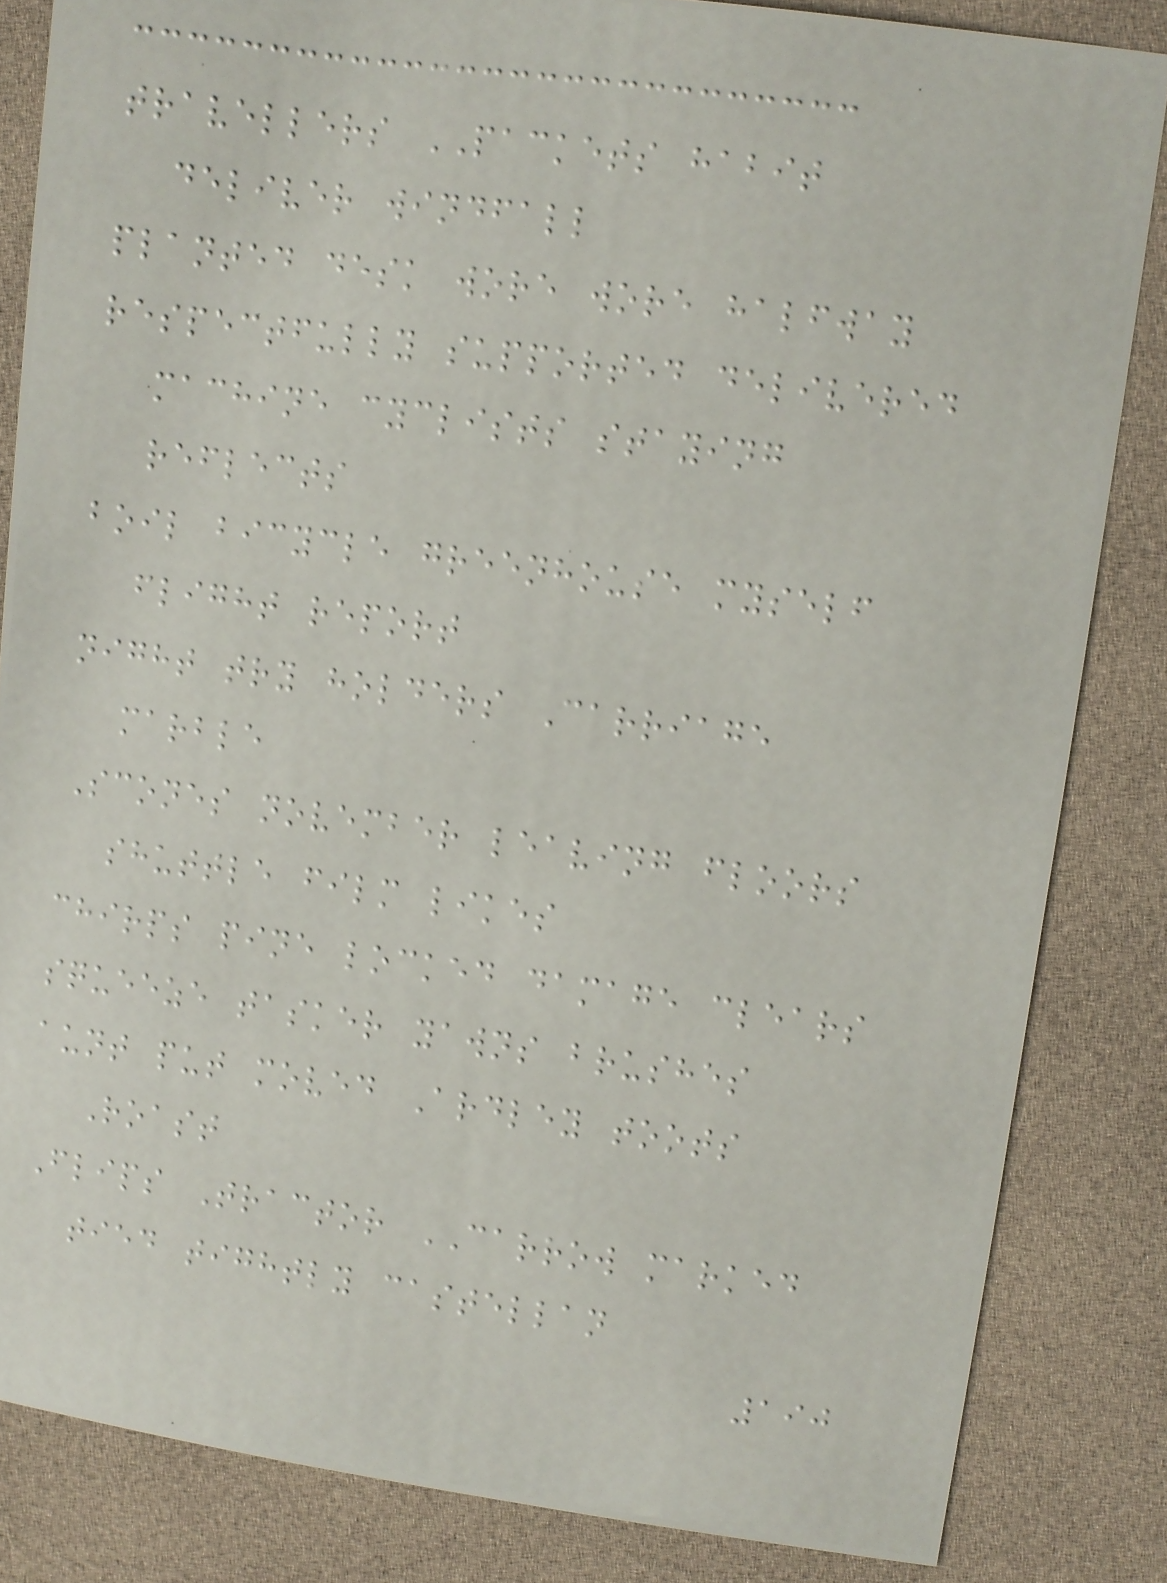travellers PACKETS habit
deliver windfall
planted desk wore wore halfway
respectfully supported delivered
machine cyclists staying
reflects
boil bicycle greenhouse myself
flight report
night try holders Carriage
marble
Scones november leaving floors
shuttle film likes
chirps pine locked damage clears
squeeze tasker yawns brushes
aunt put moved Ardley toots
Roast
Flips Tractor CARROW marked
tied tightly castellan
190
